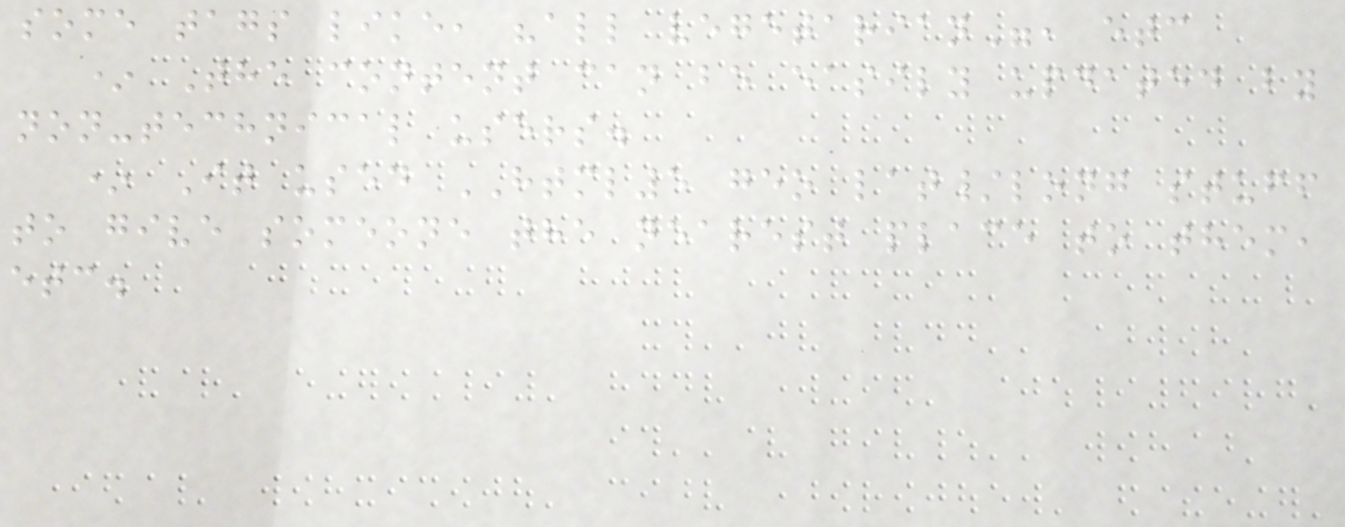some tags like, "all vegetarian", etc
* The content can be easily updated by
non-technical users.
* It used HTML5 geo lat/long stuff
to give someone the nearest place to them,
etc.
